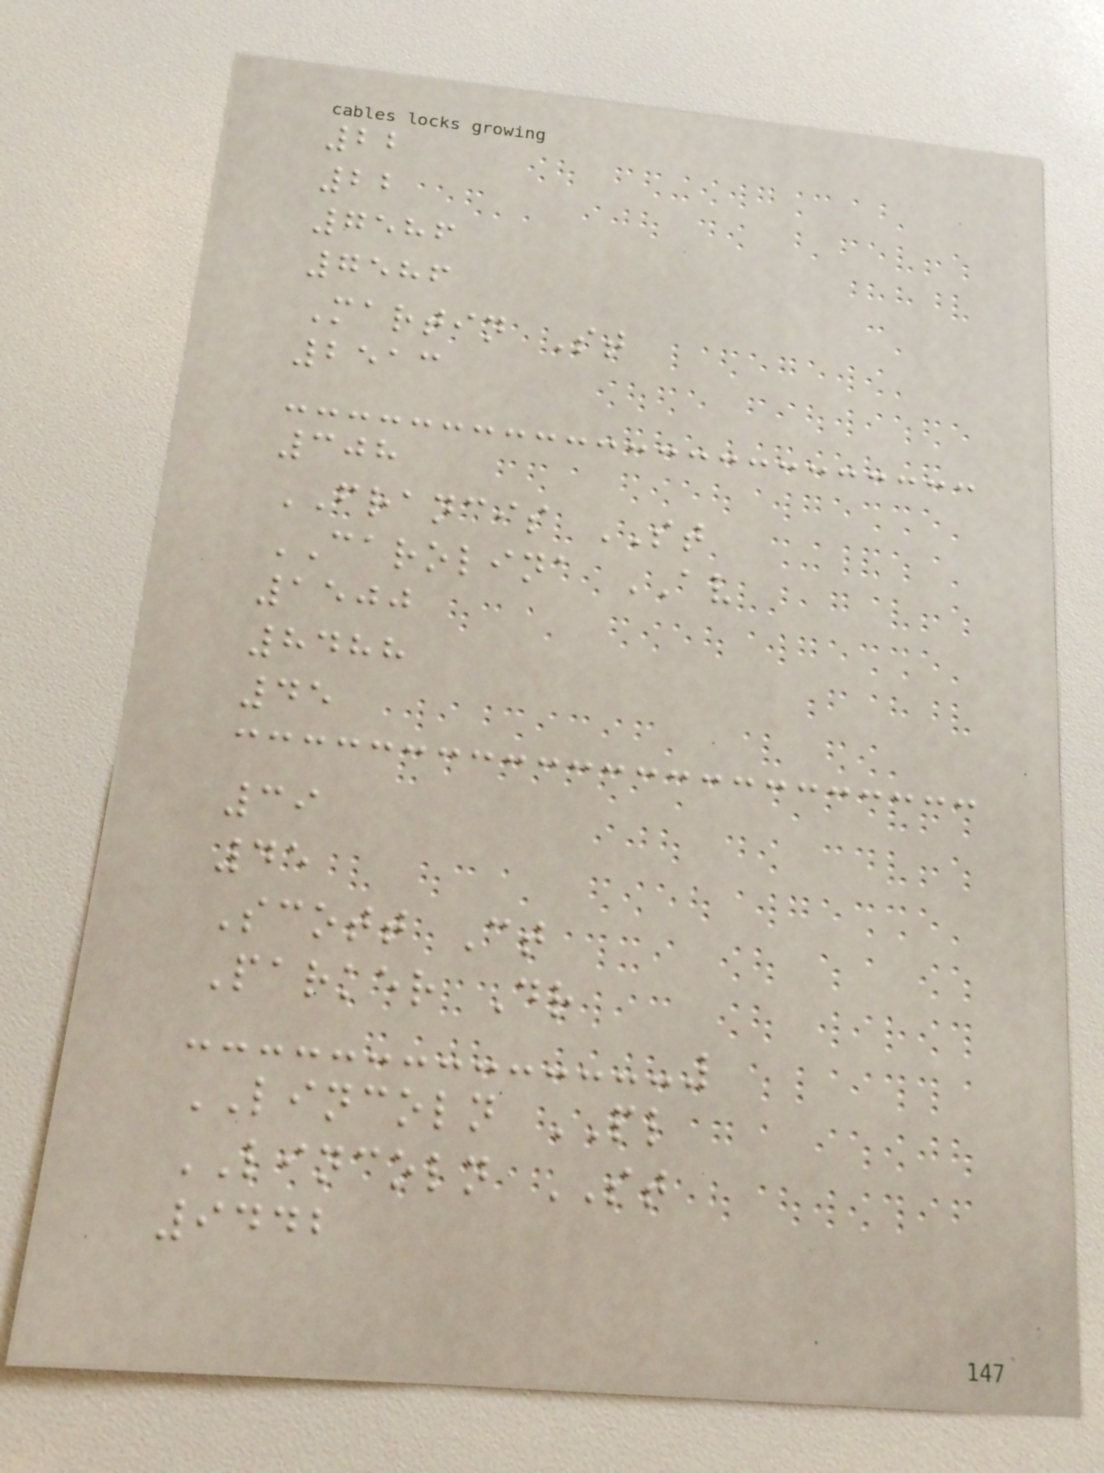22
22
7586
7586
Martin St
2513
308
FRANCIS ST
CAROLINA AV
1500
8488
45
39
45
Scott Ct
Parker Dr
LINCOLN PL
LINCOLN ST
9442
